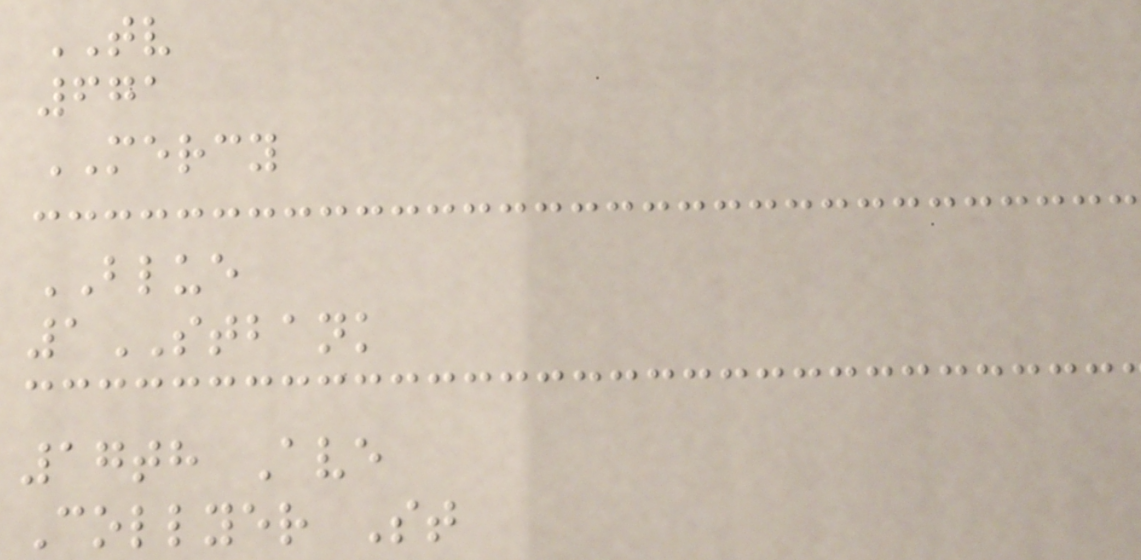TV
671
MERCY
BLUE
1STBANK
17th Ave
Collyer St
